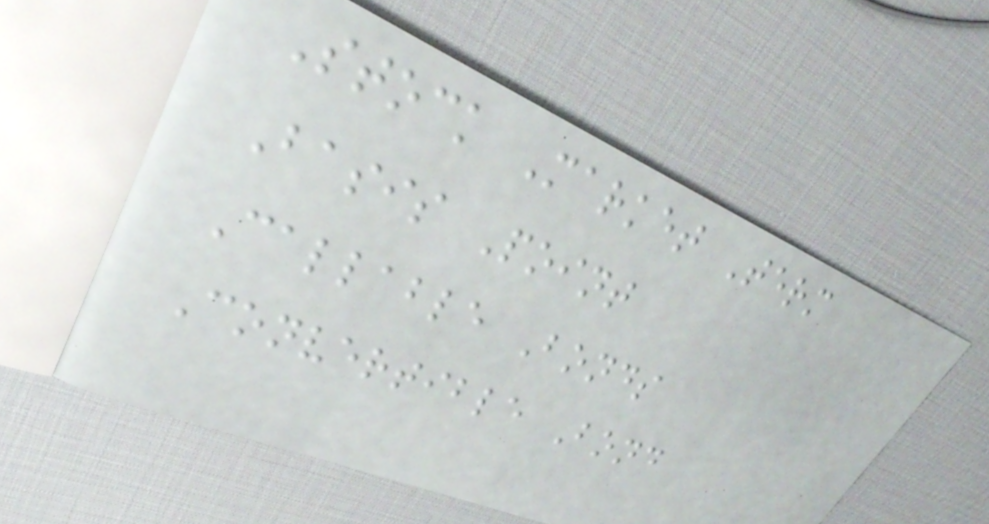Stock Market Term
Basis Point
Callable Bonds
Convertible Bond
